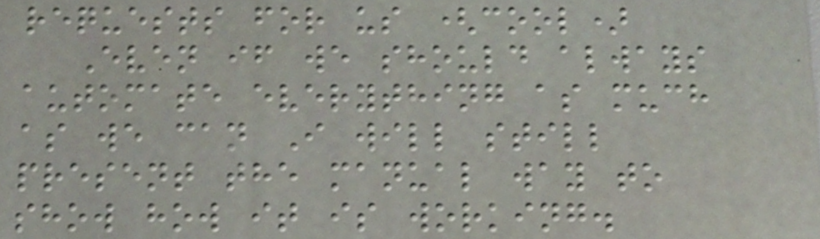requests for us (cool)
Even if we should always
automate everything as much
as we can I will still
present the manual way to
show how it is working.
